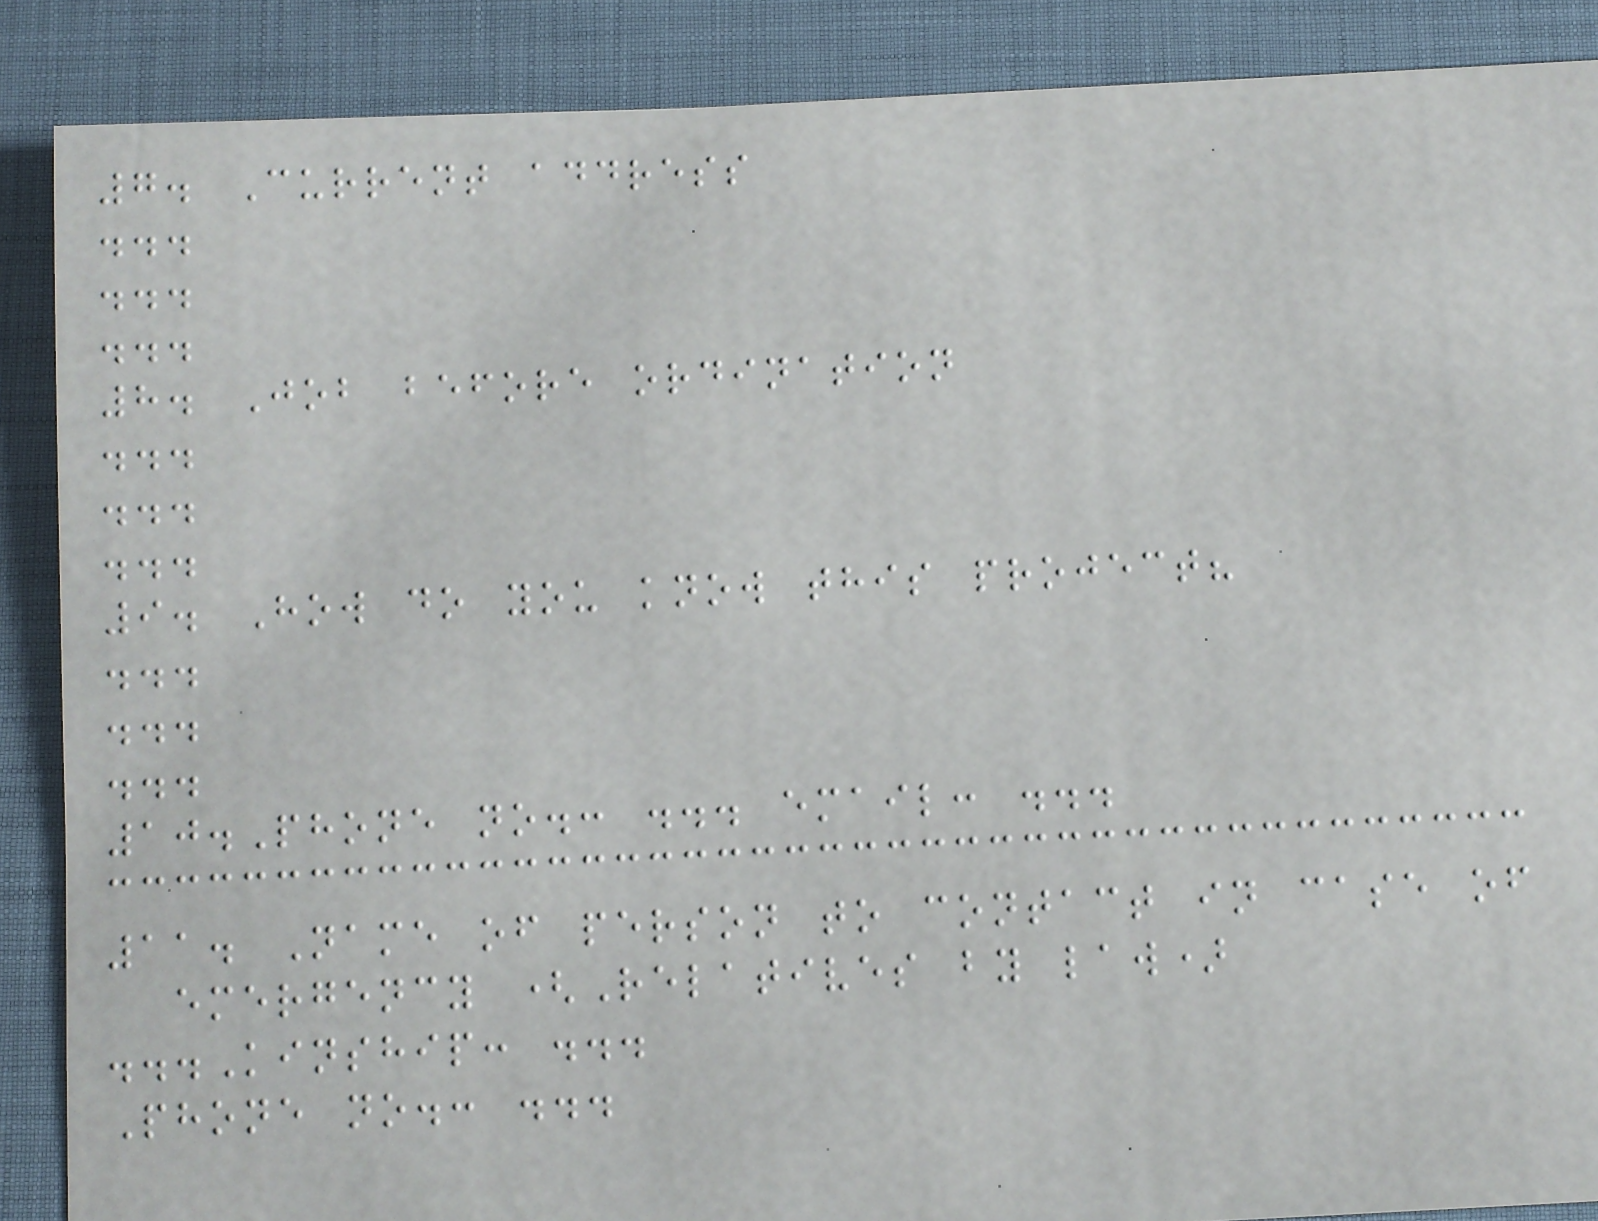7. Current address
...
...
...
8. Job before ordination
...
...
...
9. How do you know this project?
...
...
...
10.Phone no.: ... email: ...
11. Name of person to contact in case of
emergency (Relatives by law)
...Kinship: ...
Phone no.: ...
